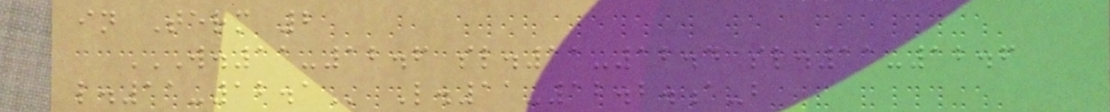in Term 2
W.11-12.6 SL.11-12.4 SL.11-12.6
L.11-12.1 L.11-12.2.a-b
